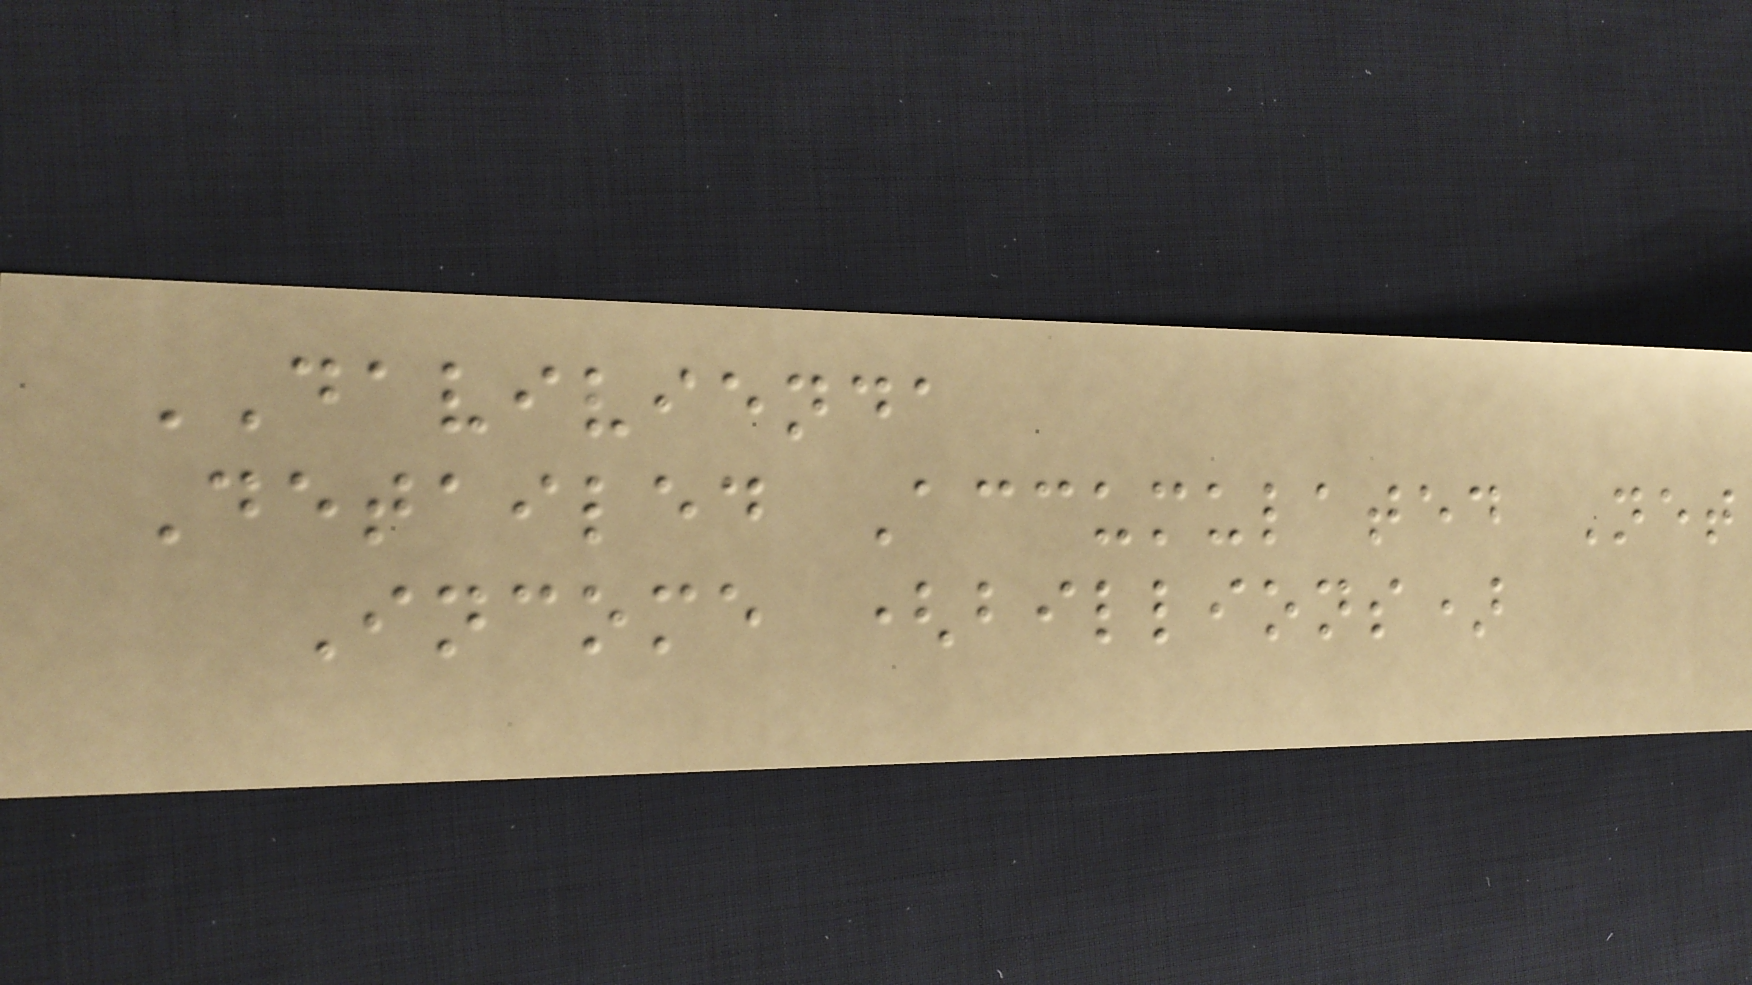DAVIVIENDA
Detailed Accumulated Net
Income (billions)
